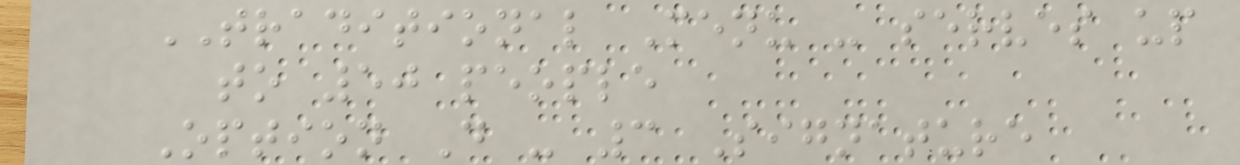TRADITIONAL Menu - serves up
to 50 people
Option D - 3 Signature
